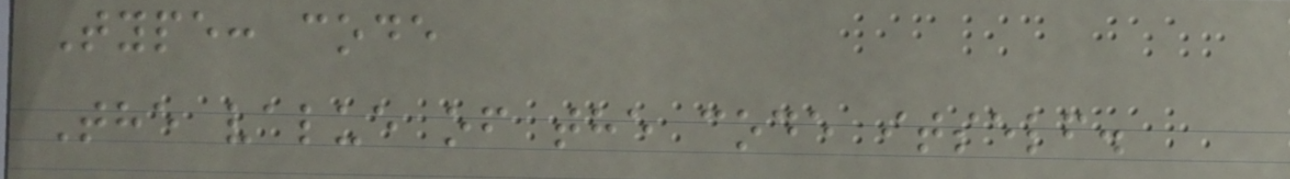Type: code
The value of the code itself.
